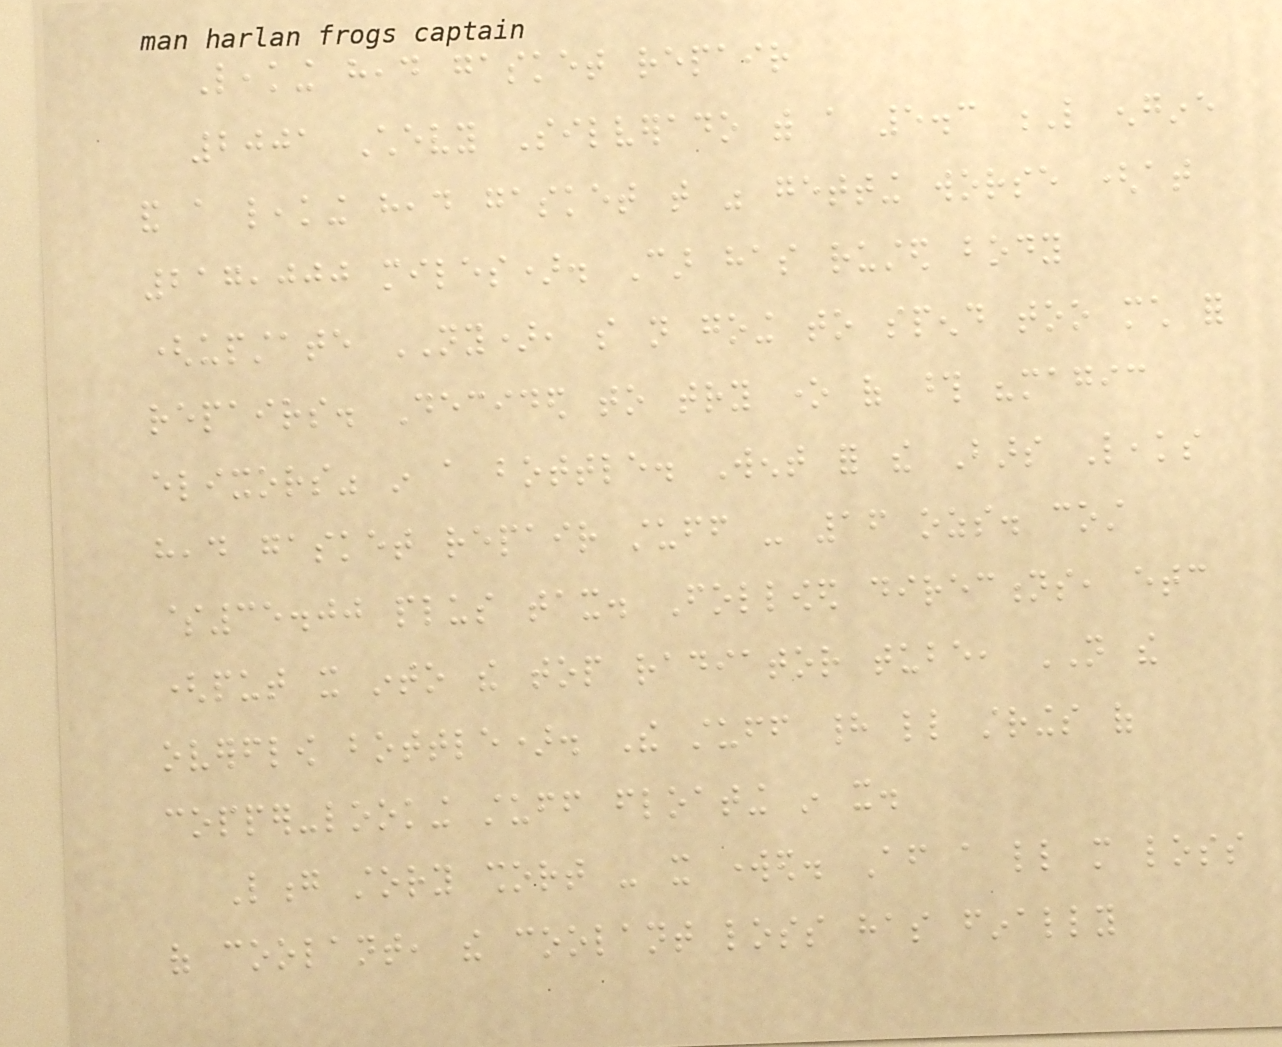Leaking head gasket repair
2001 Chevy Silverado with a 5.3 L engine
and a leaking head gasket that was getting worse (at
217,000 miles). Car has rusted body
(upstate NY), so not going to spend too much for
repairs. Decided to try one of those "magic
elixors" in a bottle. Went for the Bars Leaks
head gasket repair stuff - 16 ozs. cost
$35.00 plus tax. Followed directions, etc
(put it into the top radiator tube, NOT the
overflow bottle). The stuff had little strings of
copper-looking stuff floating in it.
Long story short - it worked. After a little more loss
of coolant, the coolant loss has finally
